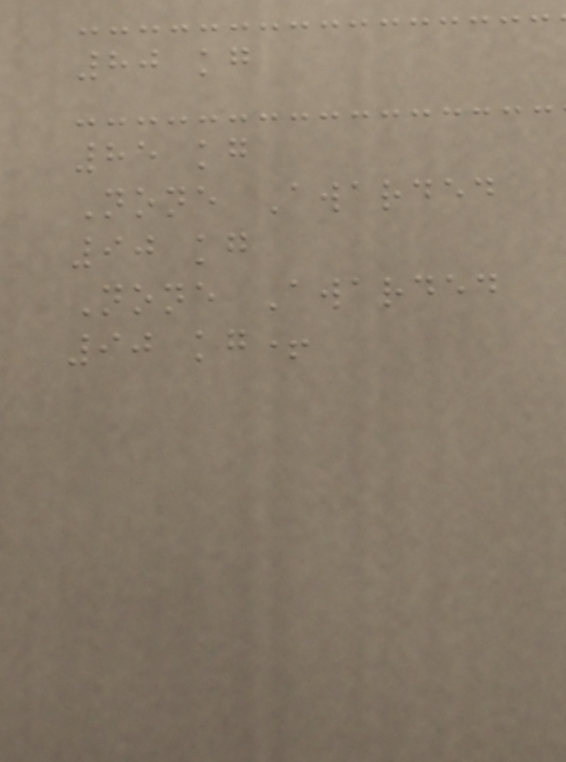80 kg
85 kg
None Awarded
90 kg
None Awarded
90 kg+
